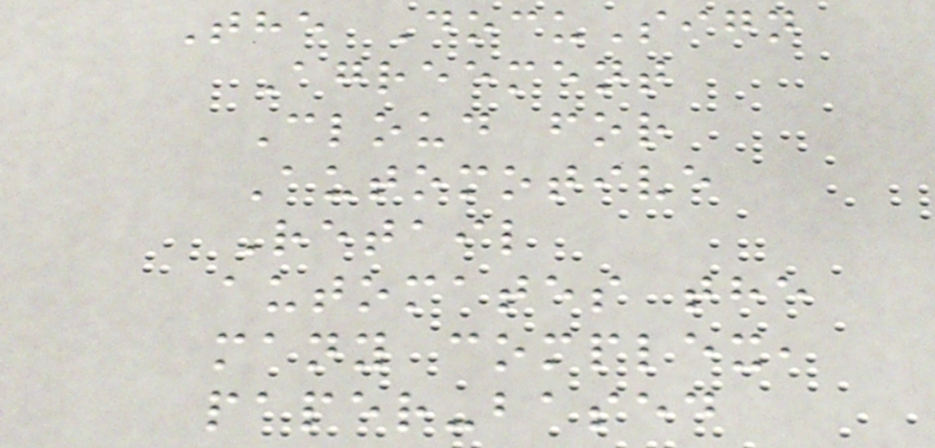The DocuSign
Agreement
Cloud for
Automotive
Retail
automates the
many complex,
paper-based
